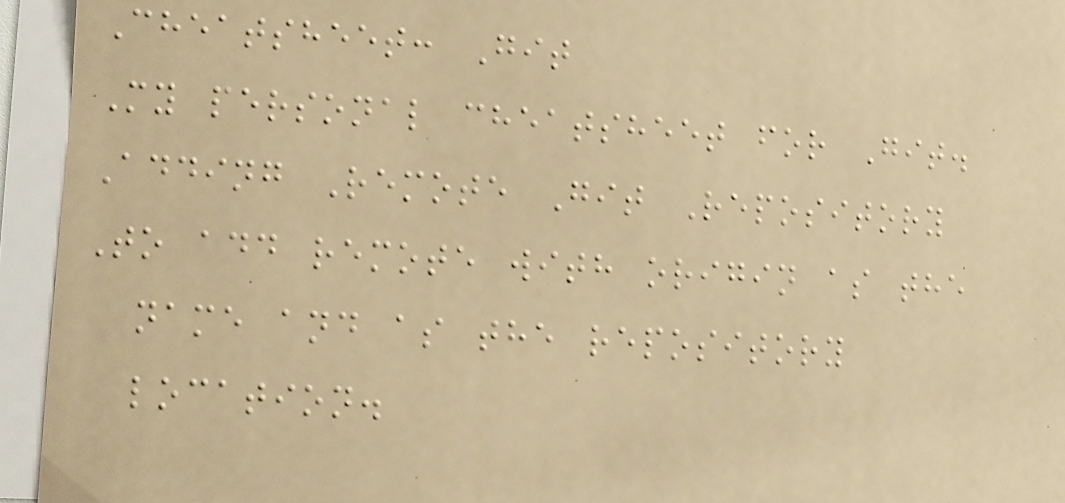Cheatsheet: Git
My personal cheatsheet for Git.
Adding Remote Git Repository
To add remote with origin as the
name and as the repository
location.
